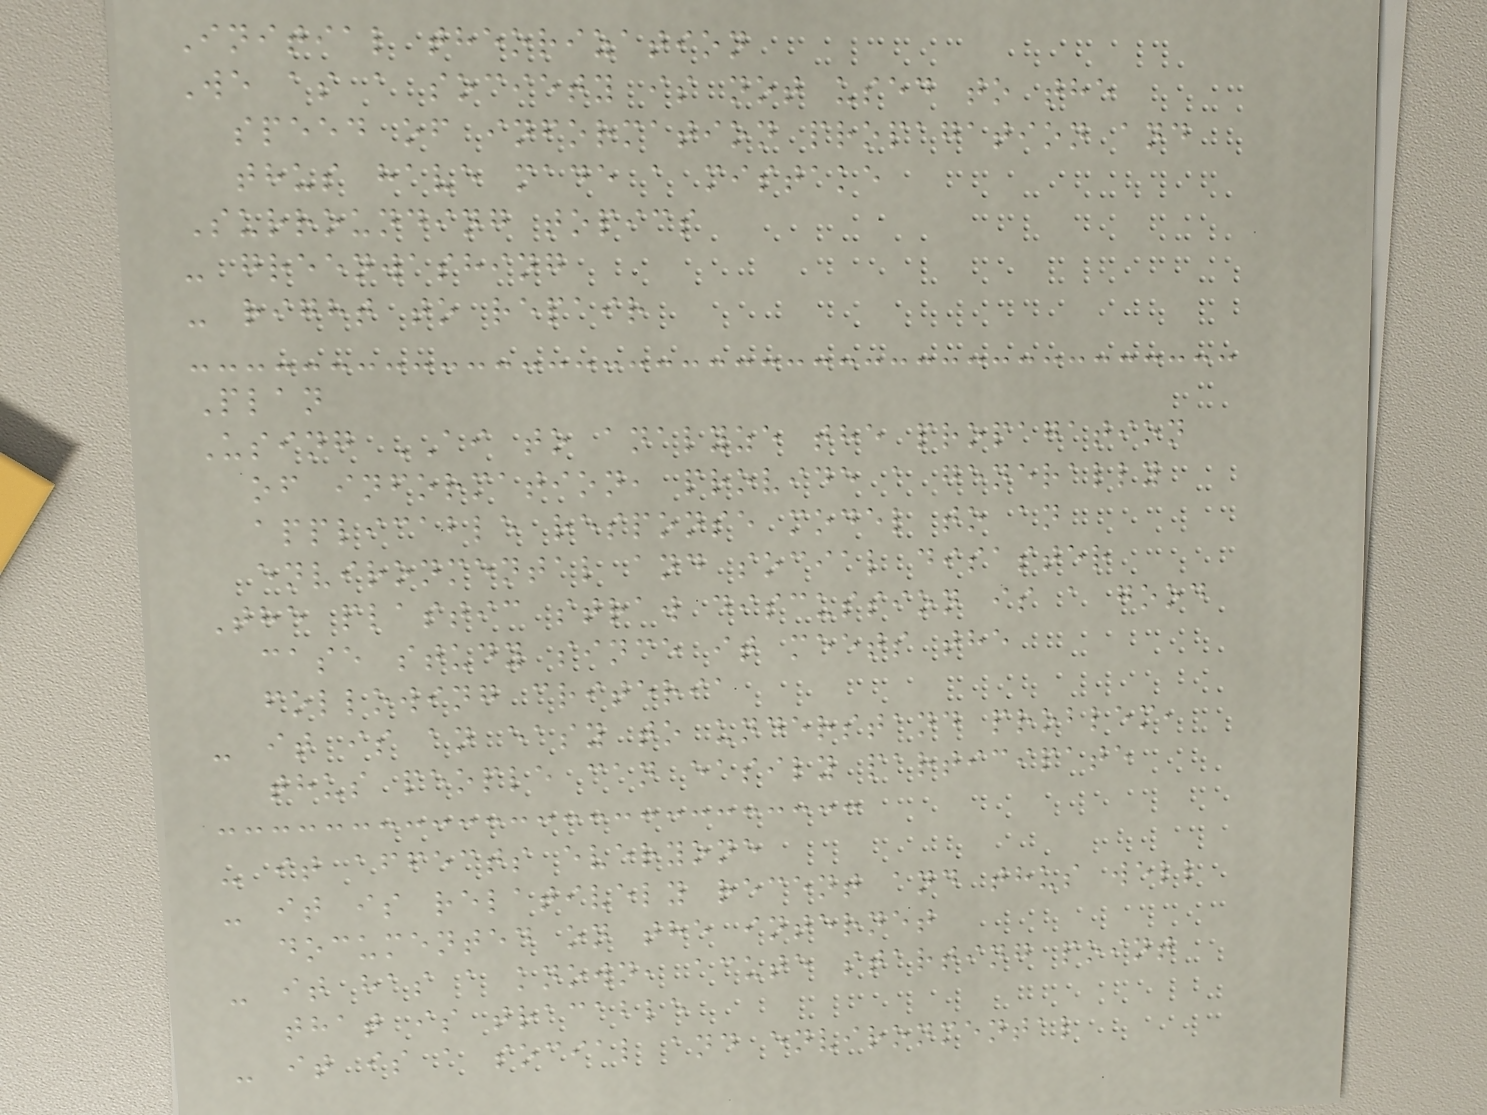Initial theorization
We as a society is not used to the
speed of information propagation and
thus have made a mistake
Surrounding topics
- greenwashing
- right to repair
Plan
Using AI to analyze the propagation
of information, provide a generally
applicable response model to an
environmental and social disaster
The plastic straw discussion is a good
case study since it meets the
following criteria
- it is an easy to understand problem,
thus people can easily participate
- it affects everyone
- it is relatively recent and thus well
documented on the internet
- it has a known, acute starting point
that is tracable
- it is a social and environmental
